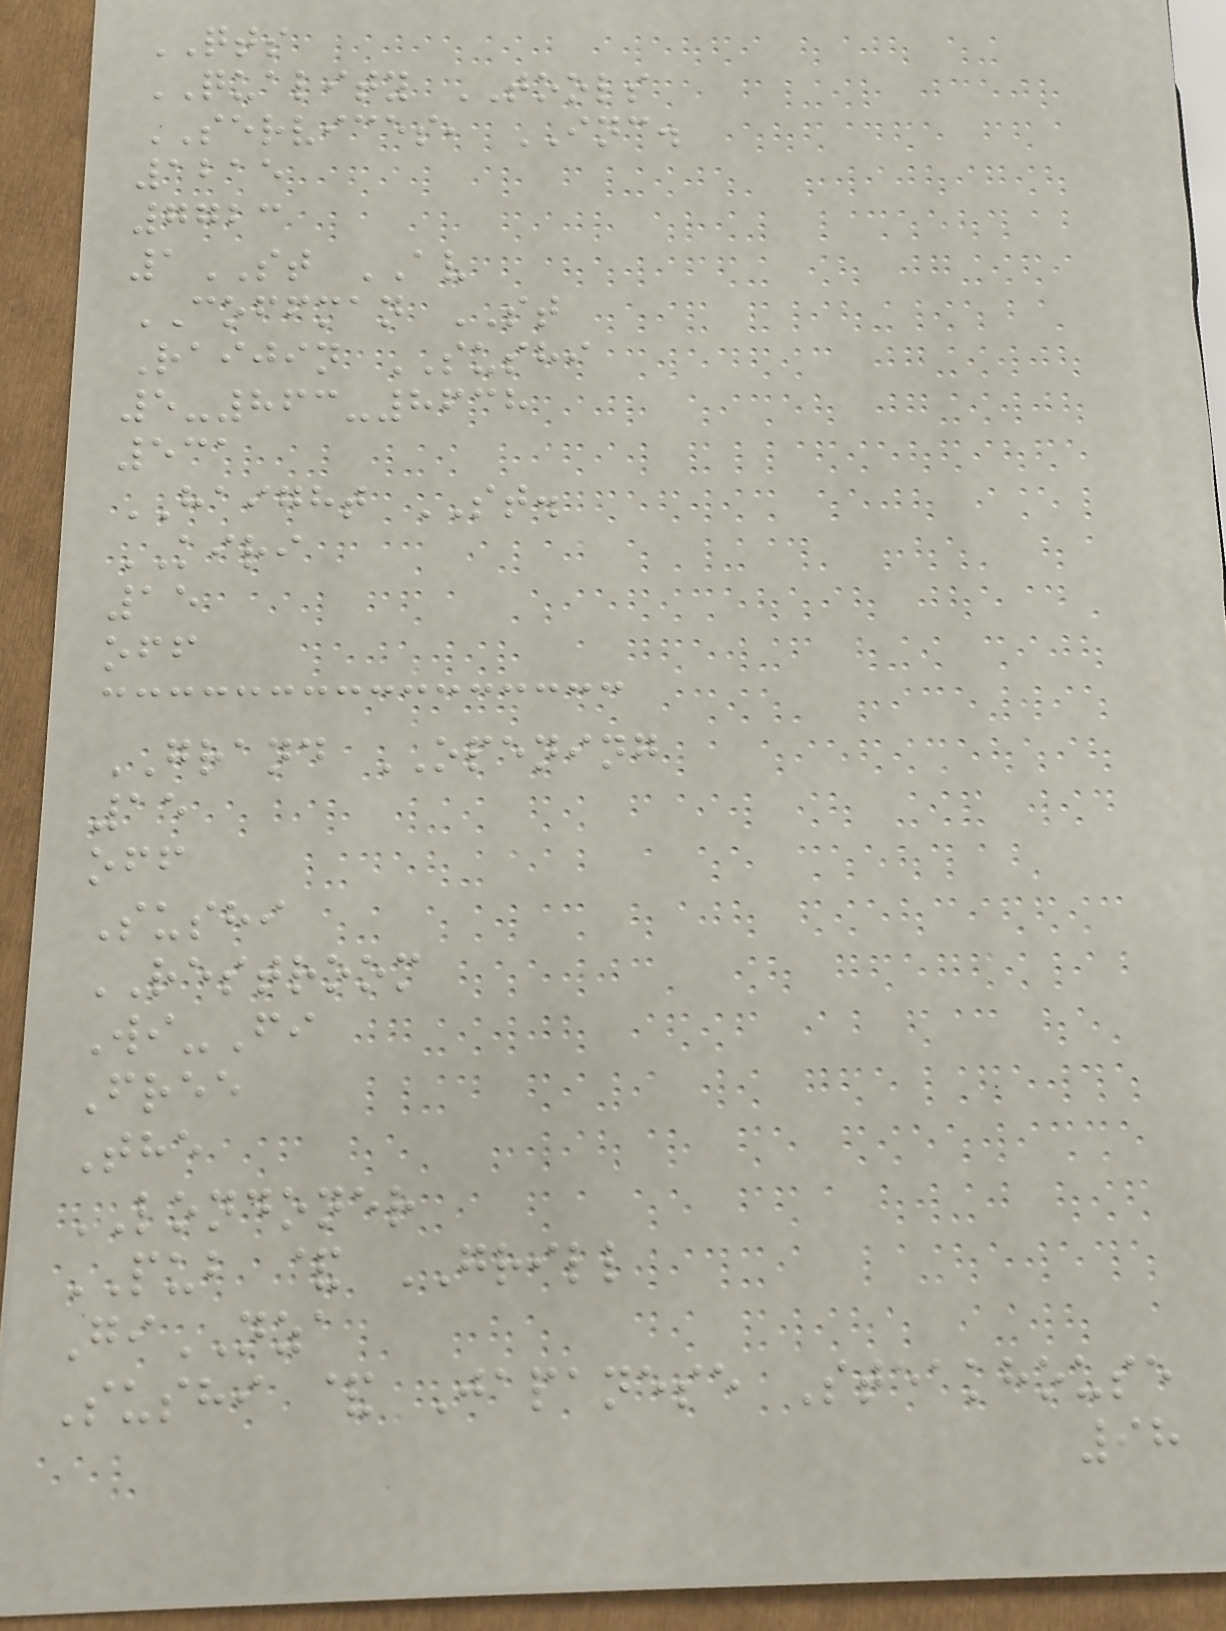QTS
QUALITY TOOLS
SERVICES, INC.
1215
7723
1ST AV
COFFMAN ST
Raijin SUSHI
5-863-8638
531
HAIGHT ST.
KIRI
15
off
GRAND OPENING
15
off
Sushi
RESTROOM
Wi-Fi
Free
The
LONDONER
PUB & GRILL
GiNZA
Sushi & Japanese Steakhouse
98
